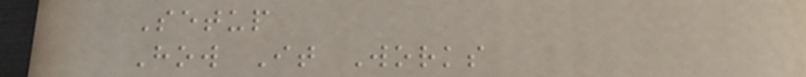Setup
How It Works
